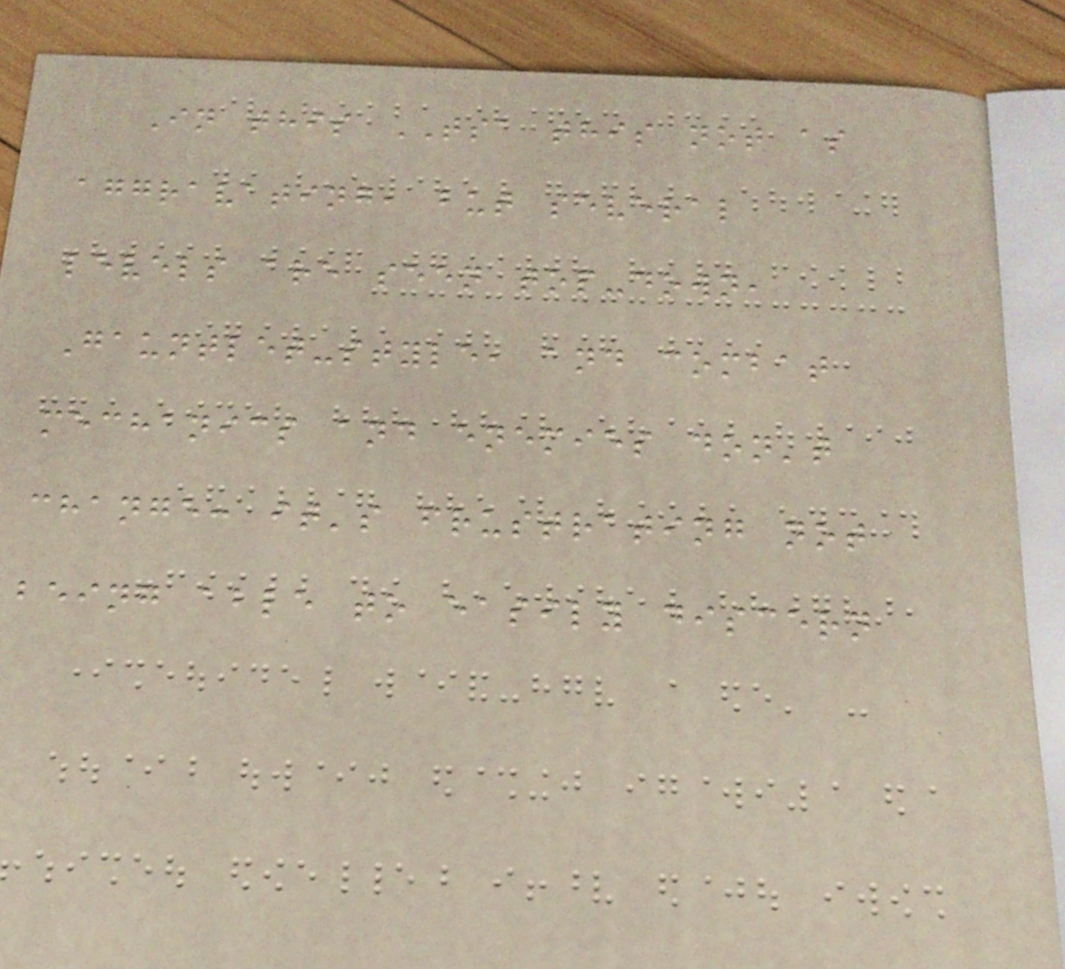In this TSA this not as
aggravating, but several
levels are seen top-down,
Gauntlet-style, and combat
mechanics and enemies don't
change: it's frustrating not
being able to easily discern
